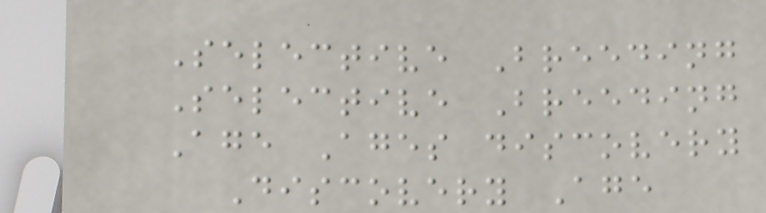Selective Breeding
Selective Breeding
Age Ages discovery
Discovery Age
